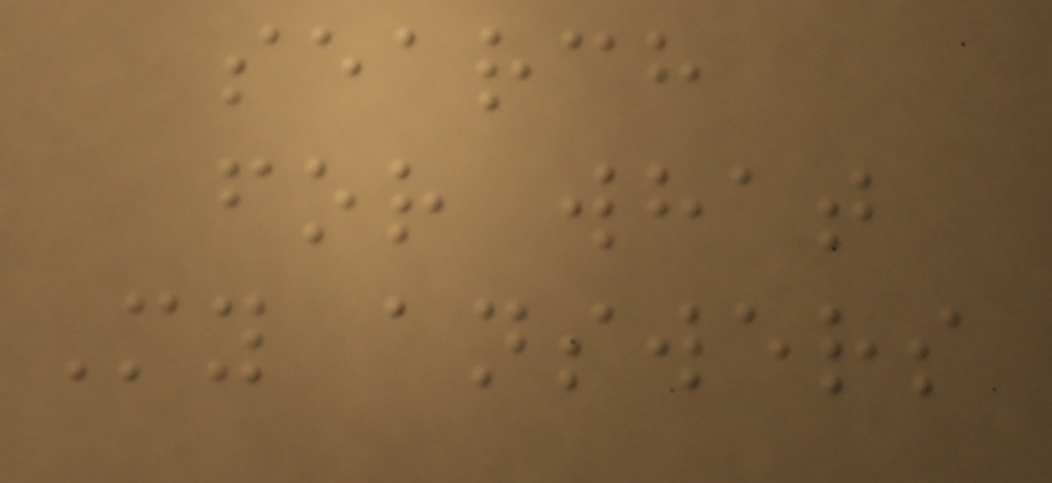search
for what
My answers
